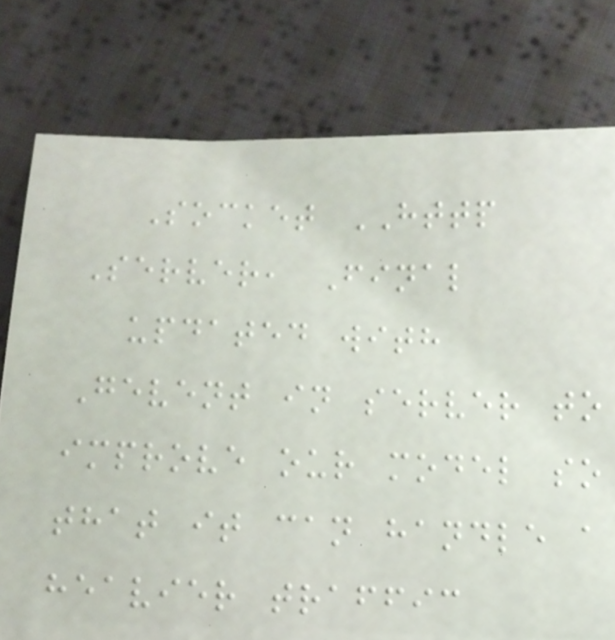Socket HTTP
Server, Final
updated with
Gevent in server to
improve our model so
that it can handle a
heavier traffic
